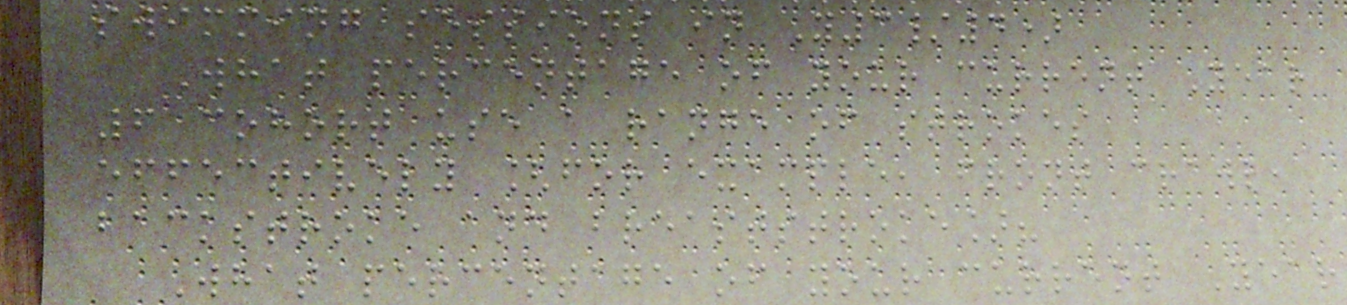swimming sessions in Y3/4)
What percentage of your current Year
6 cohort use a range of strokes
effectively [for example, front crawl,
backstroke and breaststroke]?
What percentage of your current Year
